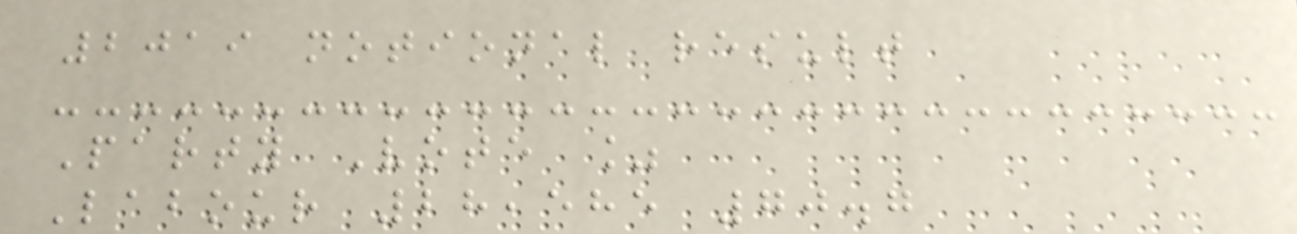2019 notional result
Party Vote %
Labour 28,585 70.7
